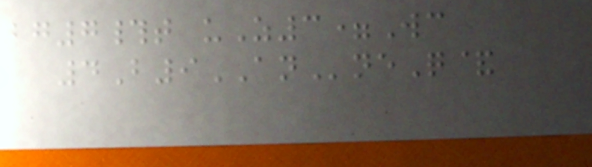bg7#t uZ3=Wc
4B9ANneQ&
